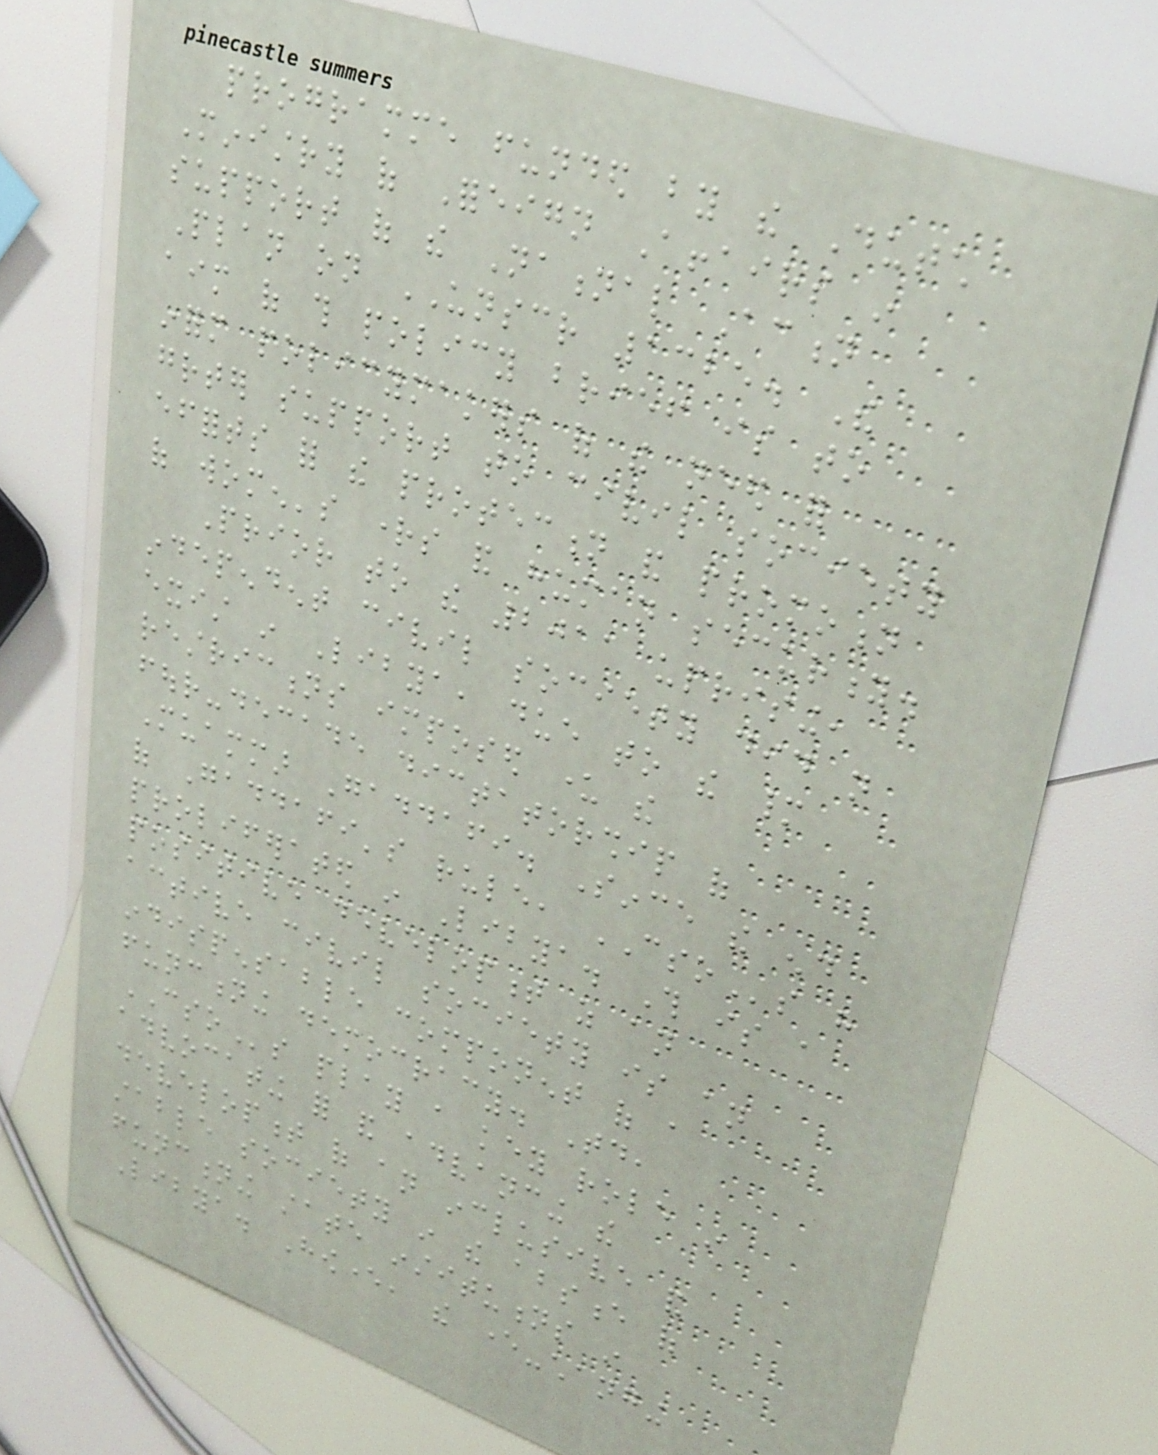programme funded by the Dutch
Ministry of Foreign Affairs in
support of the National Action
Plan on UNSCR 1325. The
aim of this policy brief is to
inform policymakers of the need for
greater support to civil society
efforts for the protection and promotion
of women's rights and human security.
Prior to the 2011 uprising,
independent civil society did not
exist in Libya, due to the many
restrictions imposed under the
four-decade dictatorship of
Muammar Gaddafi. Since the end
of Gaddafi's rule, CSOs have
proliferated in Libya. This is a
positive development as an
active civil society is an
indispensable component of a
functioning democracy. Today,
CSOs play a key role in
advocating for and advancing the
development of an inclusive and
stable society in the absence of
functioning state institutions in
Libya. However, the ever-changing
